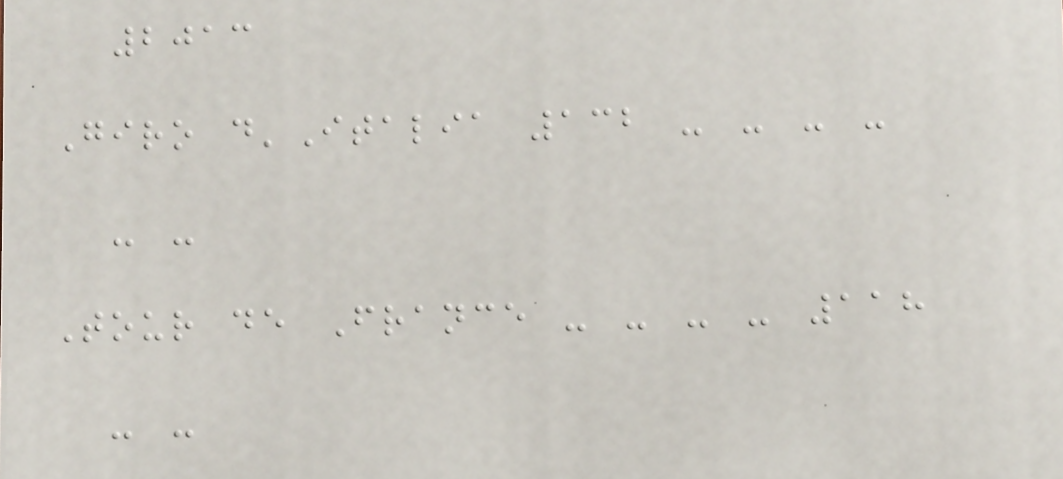2013
Giro d'Italia 132 - - - -
- -
Tour de France - - - - 118
- -
